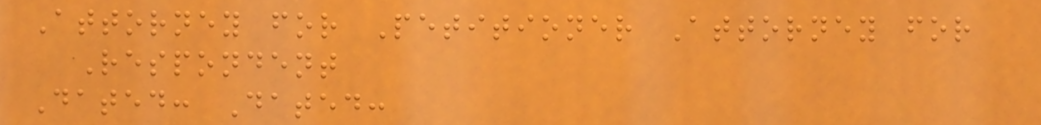Attorney for Petitioner Attorney for
Respondent
Dated: Dated:
